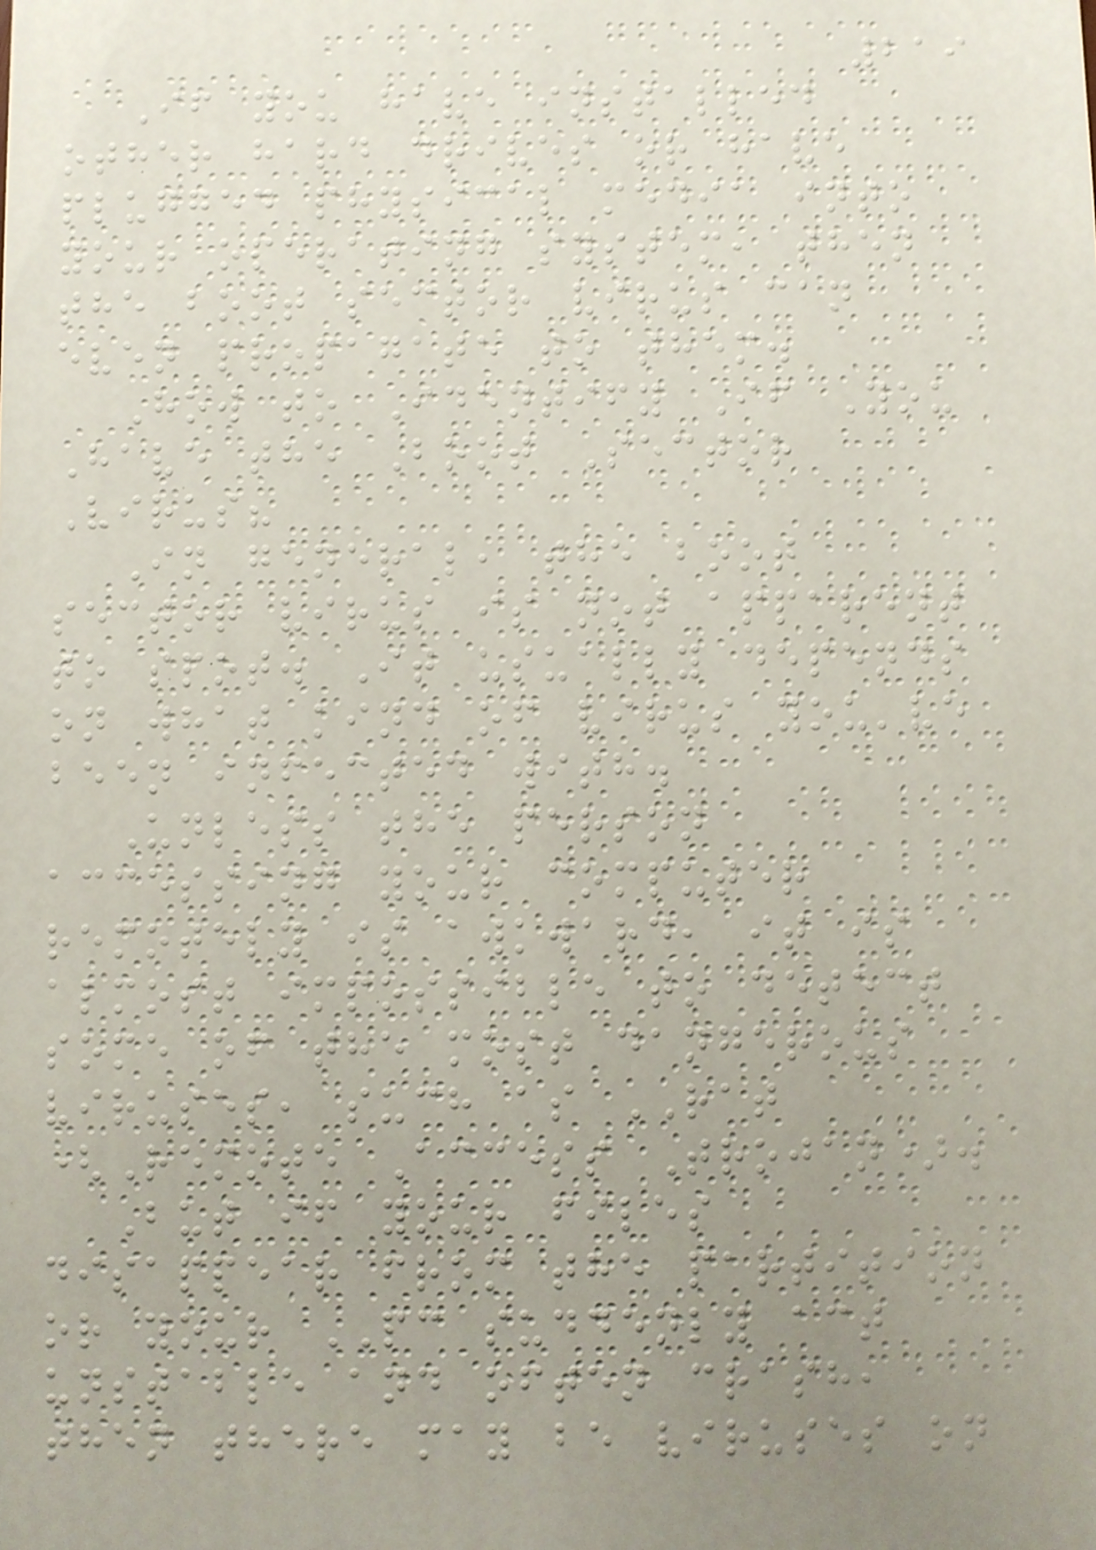219
If you have installed
other hard drives or have
plugged physical media into
your operating system, then
the boot sector virus can
even propagate to them.
How to Identify If You
Have the Boot Sector
Virus?
In general, the boot
sector virus is not apparent
to spot. It usually depends
on what kind of virus you've
been infected with.
Unless the person
accessing your computer
remotely is awkward, it is
almost impossible to detect
some of the most dangerous
viruses, such as RAT
(Remote Access Trojan).
But if your files
disappear from the partition
or your PC suddenly act
unstable and often crash,
then there may be viruses on
